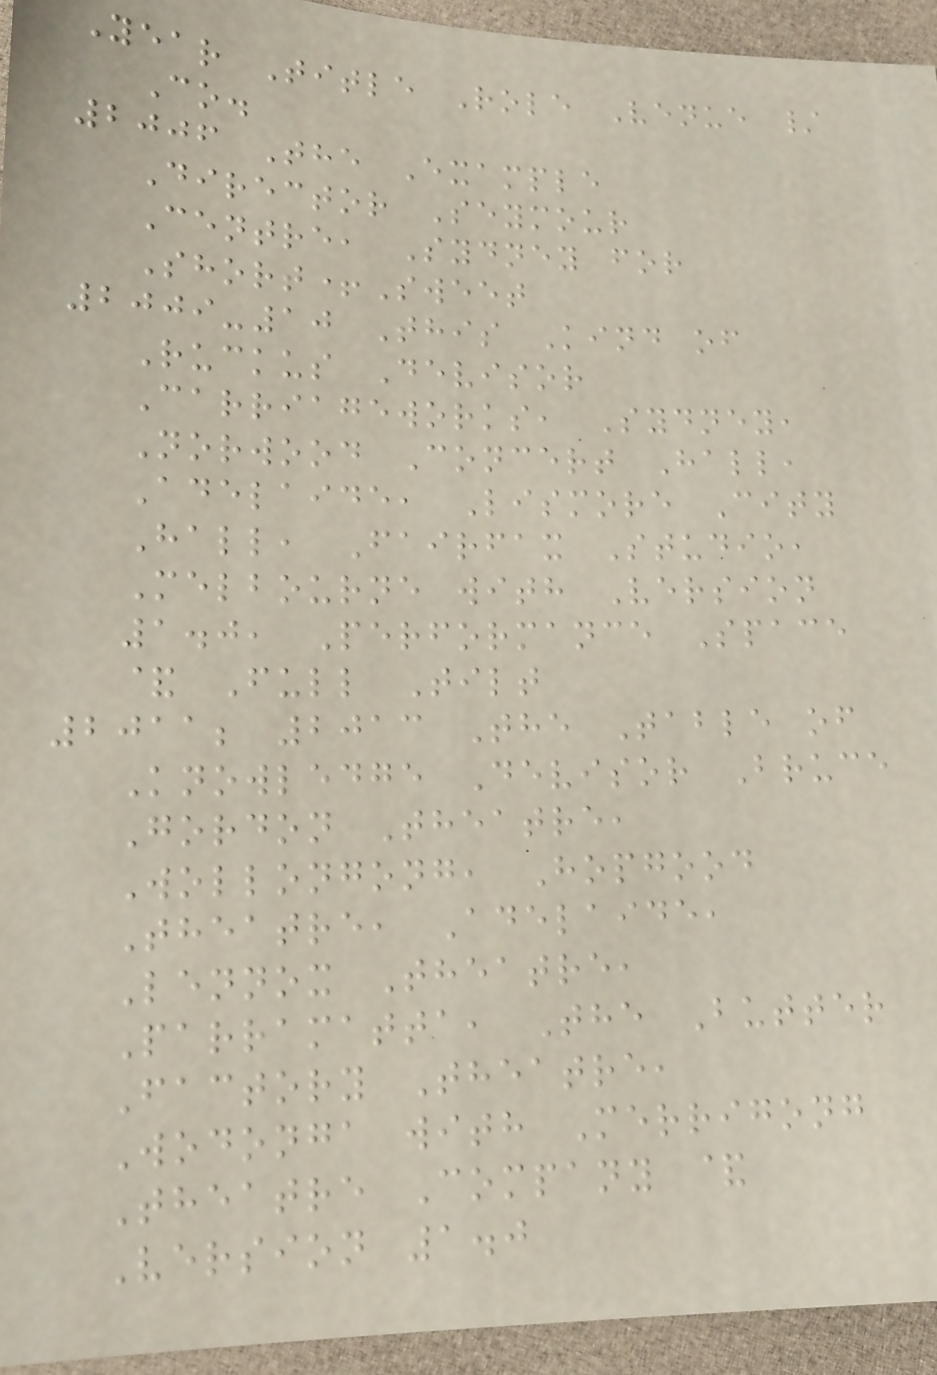Year Title Role Venue /
Co.
2006 The Example
Director Seymour
Centre, Sydney for
Short+Sweet
2009-10 This Kind of
Ruckus Devisor
Carriageworks, Sydney,
Norwood Concert Hall,
Adelaide, Lismore City
Hall, Fairfax Studio,
Melbourne with Version
1.0, Performance Space
& Full Tilt
2011; 2013 The Table of
Knowledge Devisor Bruce
Gordon Theatre,
Wollongong, Hopgood
Theatre, Adelaide,
Lennox Theatre,
Parramatta, The Butter
Factory Theatre,
Wodonga with Merrigong
Theatre Company &
Version 1.0
